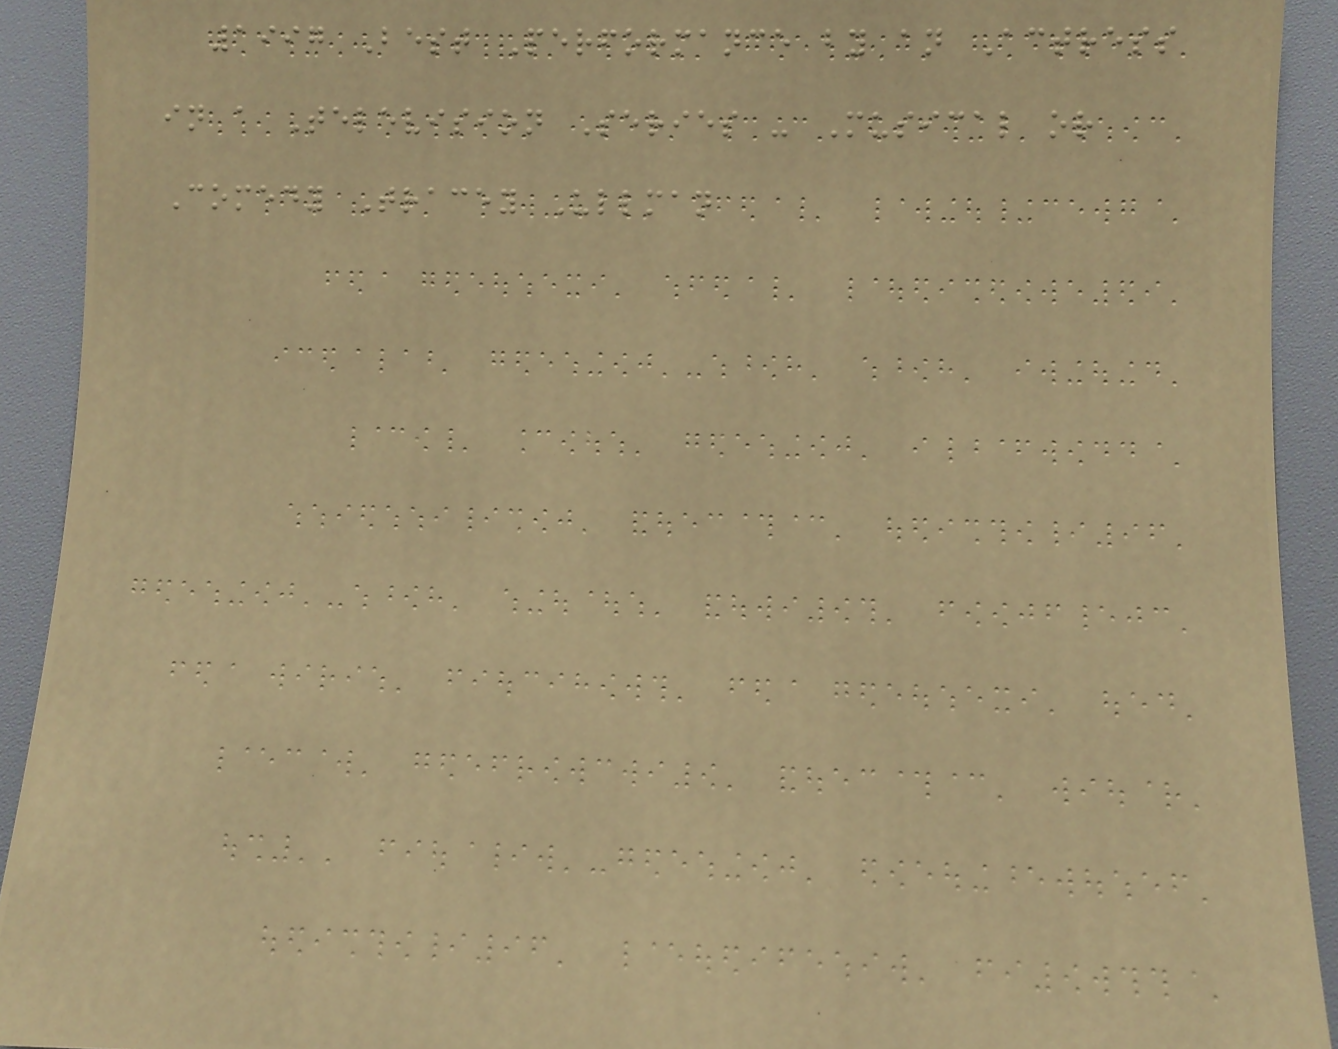1997 Best Performance by an Actress
in a Television Series - Musical or
Comedy Tracey Ullman
